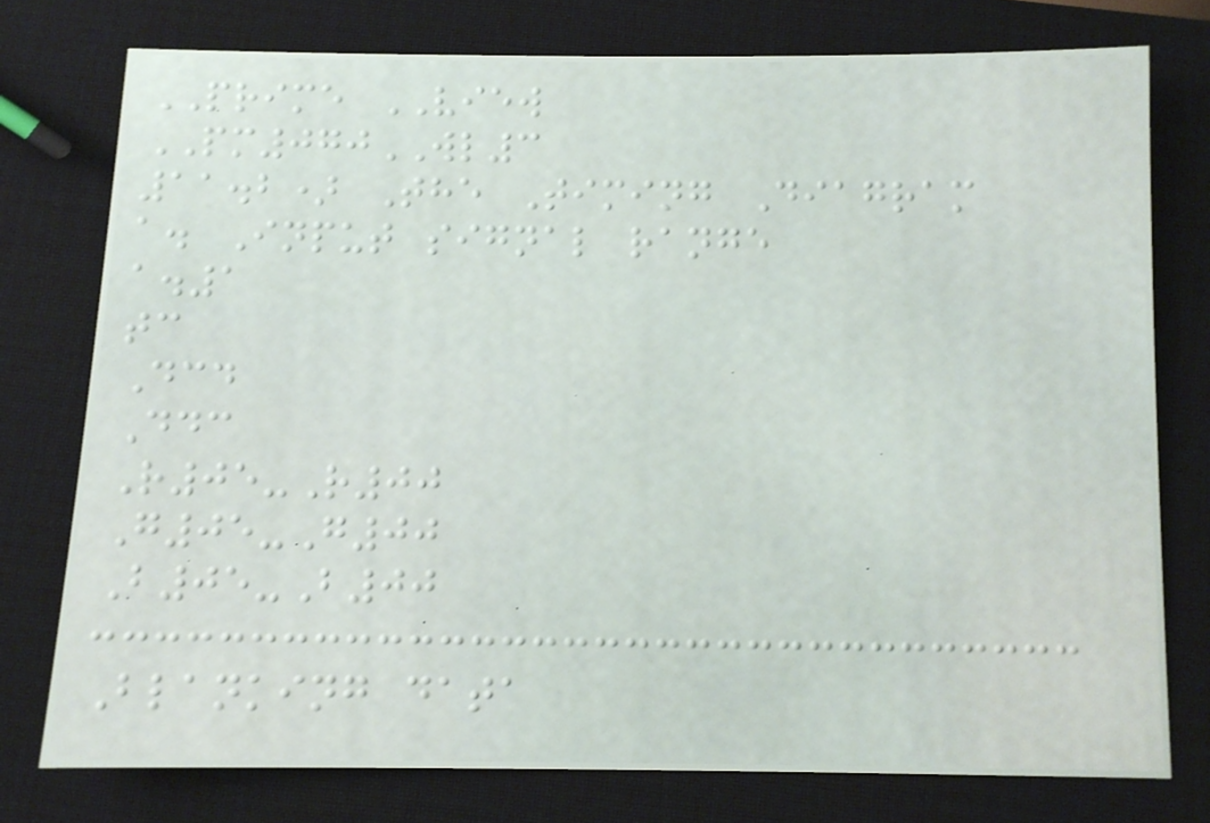PRIME VIEW
PM070WL3
11.2) The Timing Diagram
a. Input signal range
a.1
tc
Dcd
Ddc
R05-R00
G05-G00
B05-B00
Blanking data
